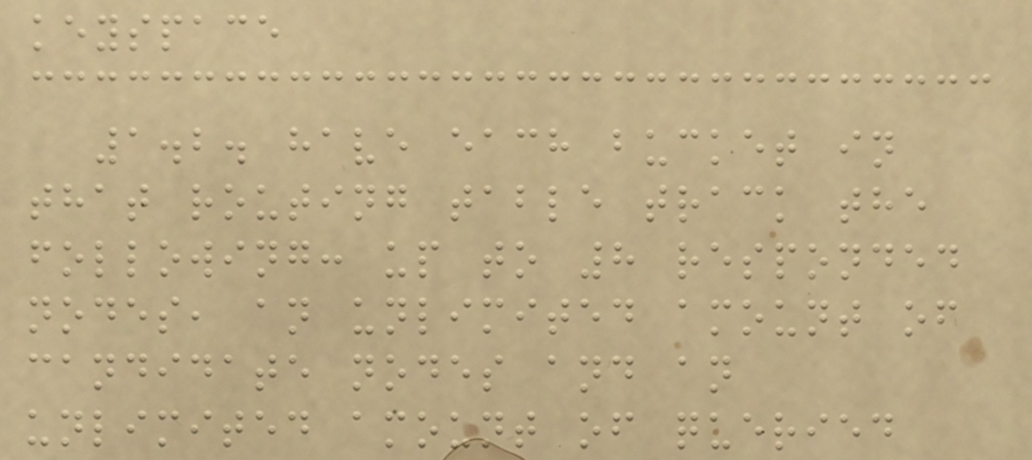keyspace
1.2. have each bucket in
that routing table track the
following: up to 8 responded
nodes, an unlimited amount of
candidate nodes and an
unlimited amount of queried
